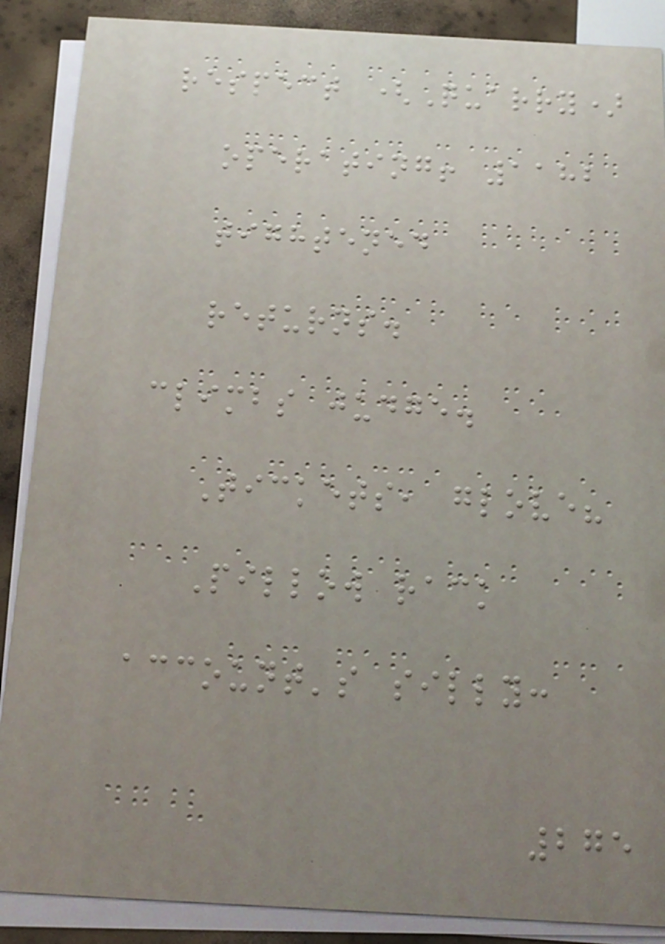respect (Quarry)
operating! 1182
tightened
returns.
climbs judge.
Tickets, glove?
Pillow rack
account's silly:
275
